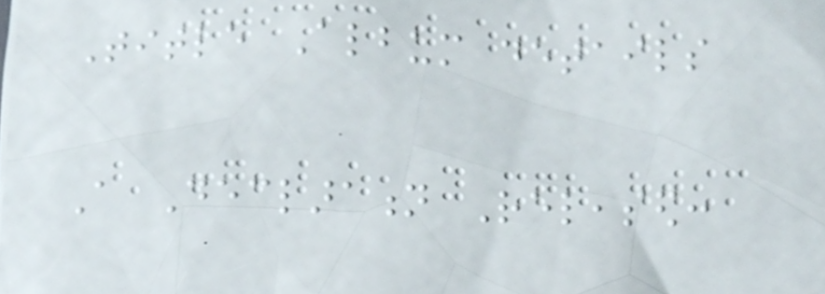Title Album details
A Declaration Released:
